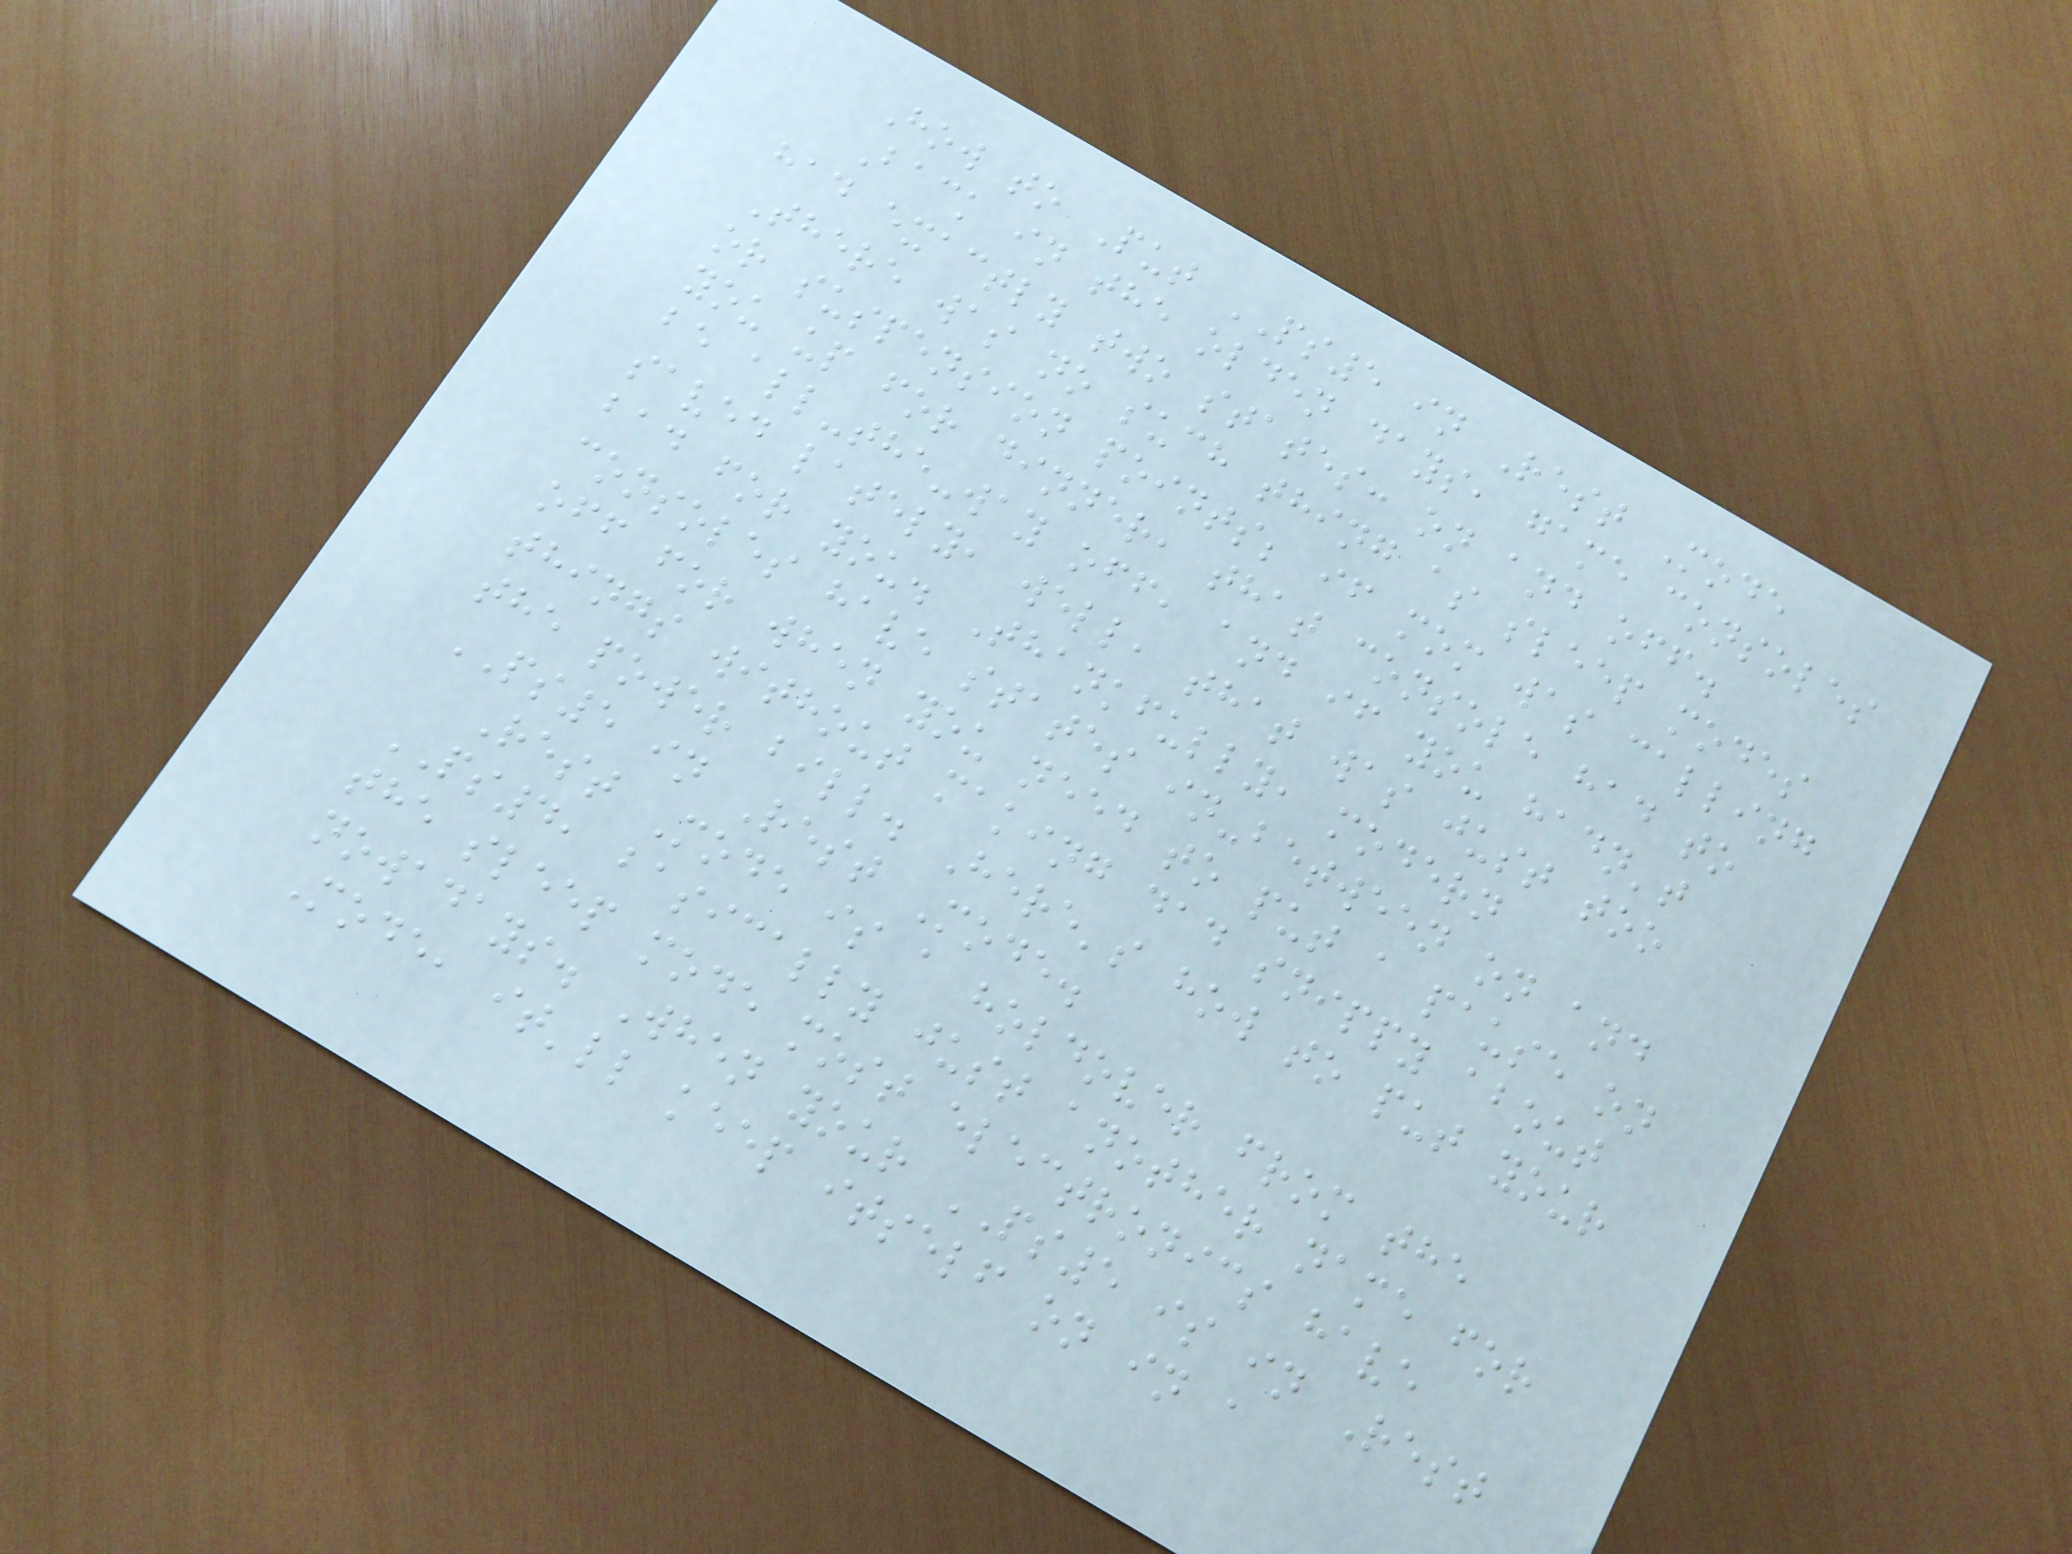How to Put PS5 in Rest Mode
Back in the olden days, game consoles
had exactly two states: on and off.
There was no such thing as sleep modes
or suspension points; if mom was calling
you up for dinner, that console had to
be all-the-way off, and if you hadn't
saved lately, well, that was just too
bad for you. Thankfully, modern
consoles have states in-between on and
off for when you need to put a pause on
things without making dad snippy about
the power bill. Here's how to put your
PS5 in Rest Mode.
Rest Mode is a holdover from the
PS4, basically just another name for
the sleep mode most electronics have
nowadays. When your PS5 is in Rest
Mode, it'll keep itself on in a
